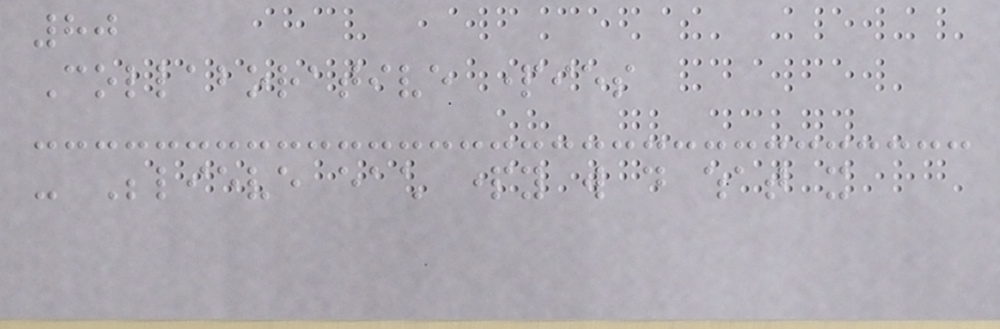80
Collaborative parties
- Believe each party will do what it
